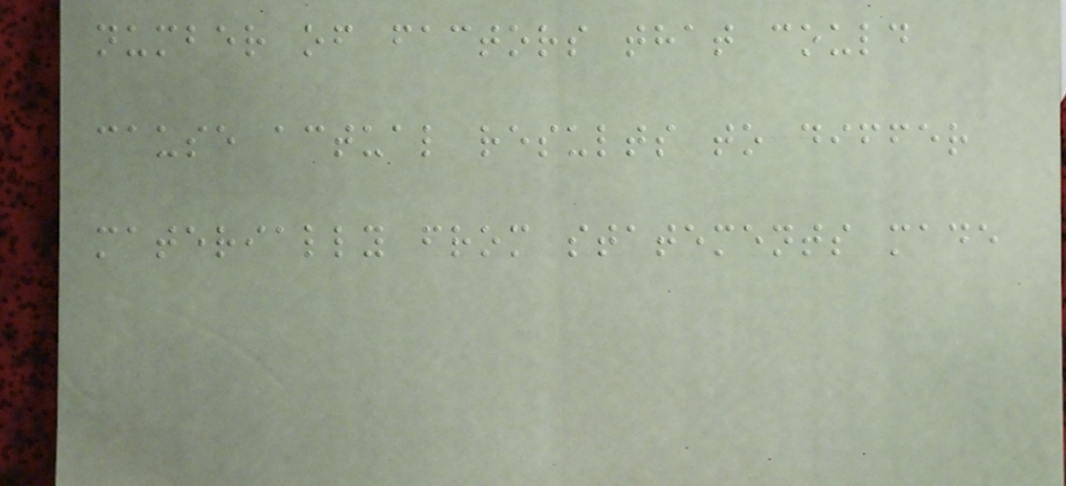number of factors that could
cause actual results to differ
materially from statements made
